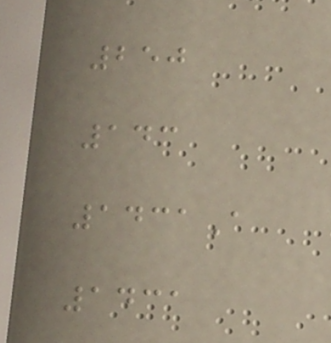250
143
1431A
1431
